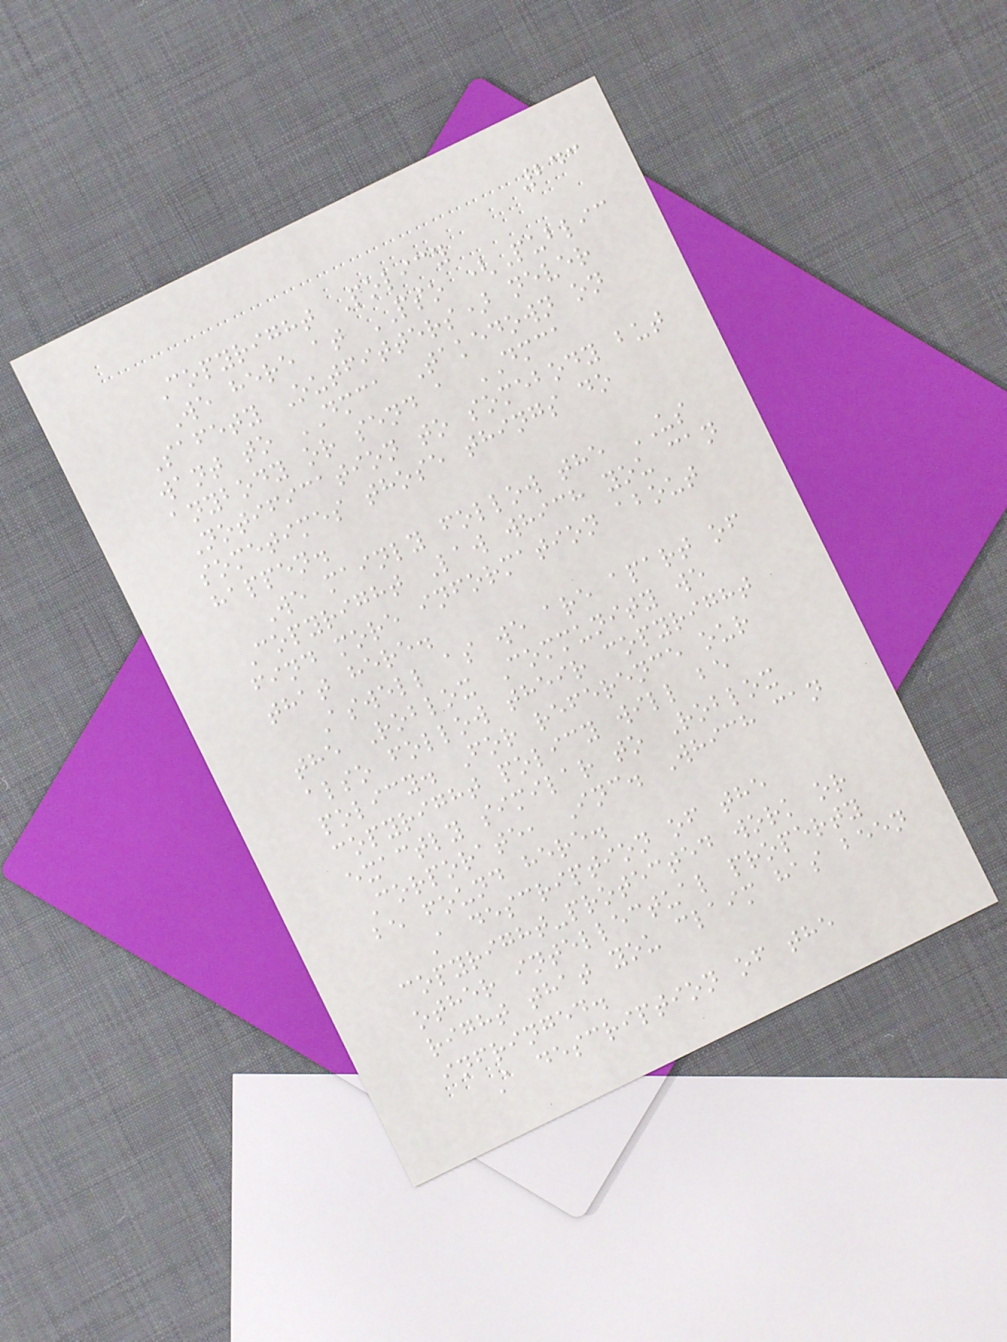243
Copyright Policy
We here at PSO (Public
Safety Outfitters) never
want to DMCA Takedown on
anybody or send a DMCA
Notification to somebody but
sometimes those things do
happen.
We mainly follow the US
Copyright Law which you can
find more information about
that here.
Aswell as we are apart of
the Roblox Community we
also follow their copyright
policy. For reference our
copyright policy will be
exactly similar to Roblox
Corporate, Inc. Which can
be found here.
A description of the
copyright-protected work or
other intellectual property
right that you claim has been
infringed.
A description of the
